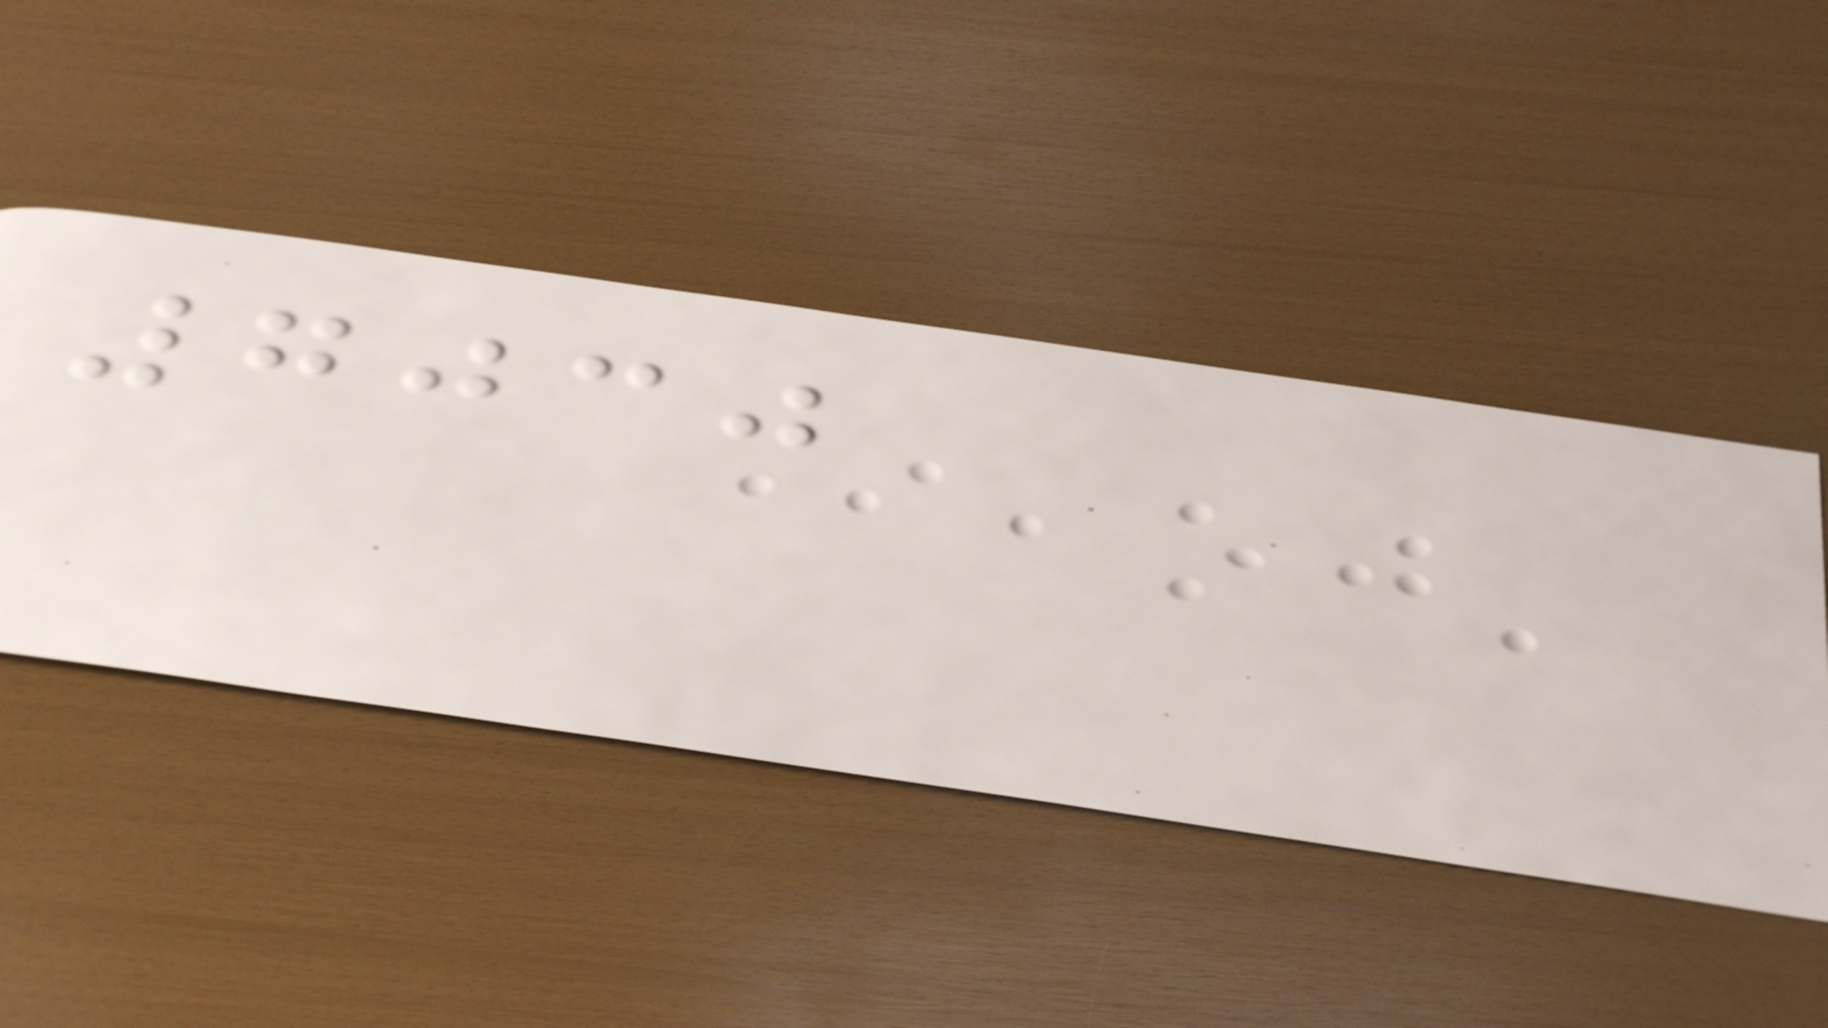7030
